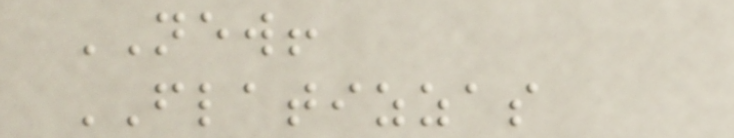NEW!
FLATIZZAS
